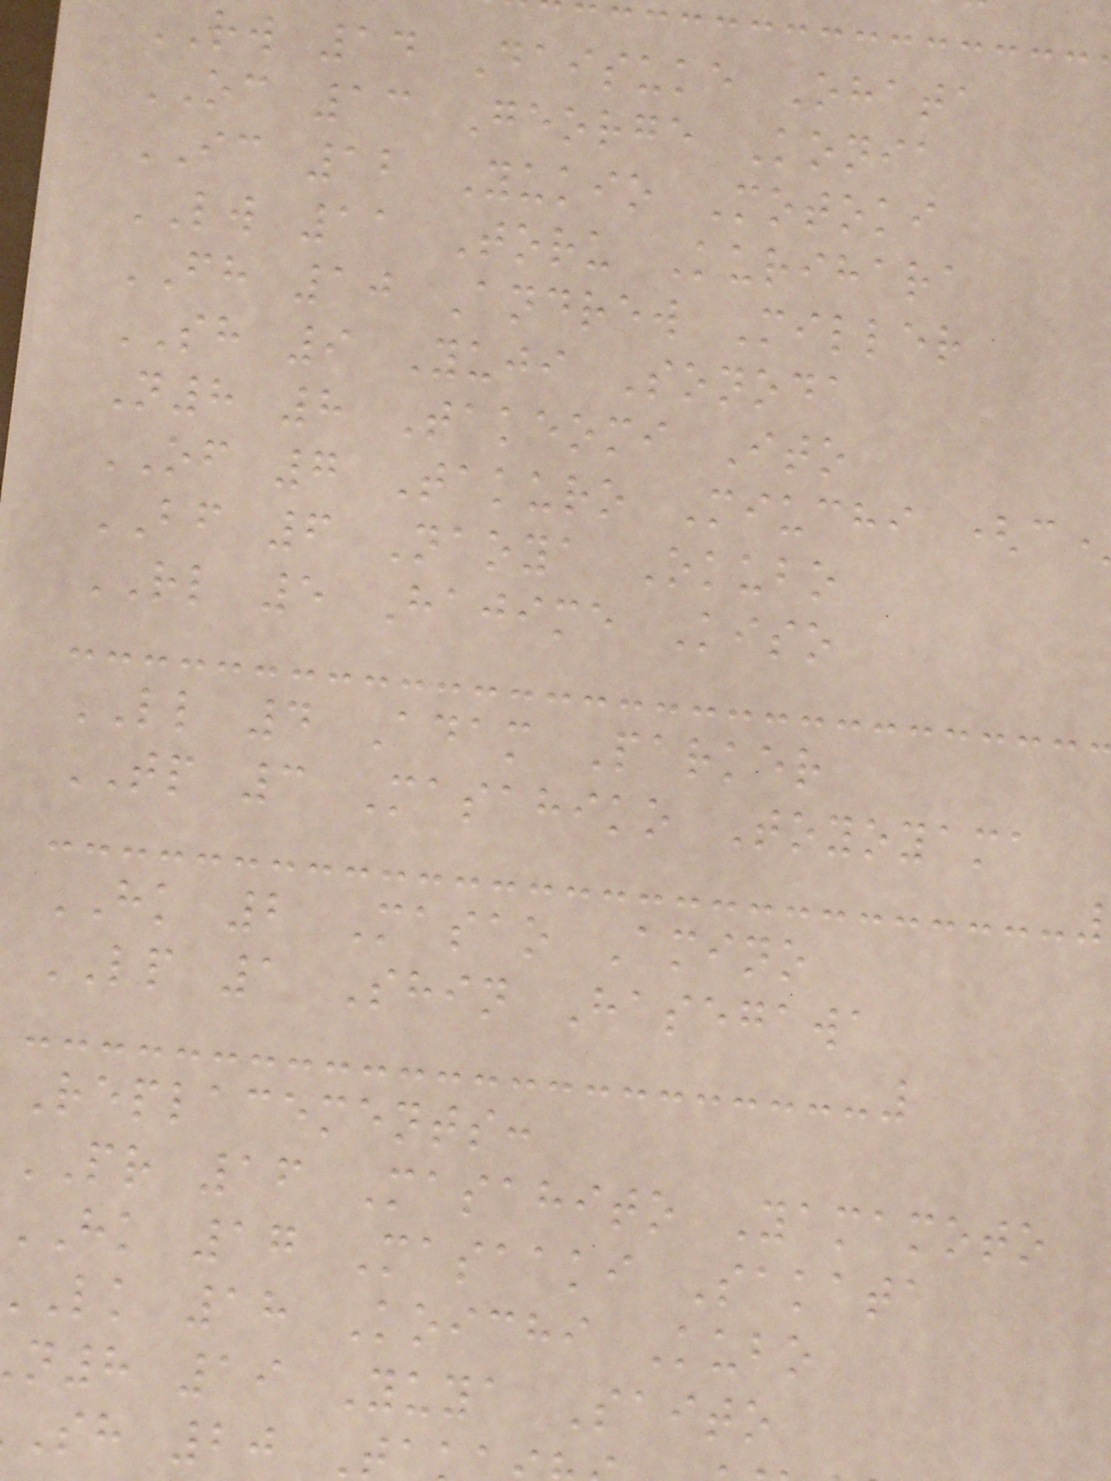RW 14 Daisuke Ohata
OC 13 George Konia
IC 12 Yukio Motoki
LW 11 Toru Kurihara
FH 10 Andrew Miller
SH 9 Yuji Sonoda
N8 8 Takeomi Ito
OF 7 Takuro Miuchi (c
BF 6 Naoya Okubo
RL 5 Hajime Kiso
LL 4 Adam Parker
TP 3 Masahiko Toyoyama
HK 2 Masao Amino
LP 1 Shin Hasegawa
Replacements:
PR 16 Masahito Yamamoto
HK 17 Masaaki Sakata
lk 18 Koichi Kubo
n8 19 Yuya Saito
sh 20
